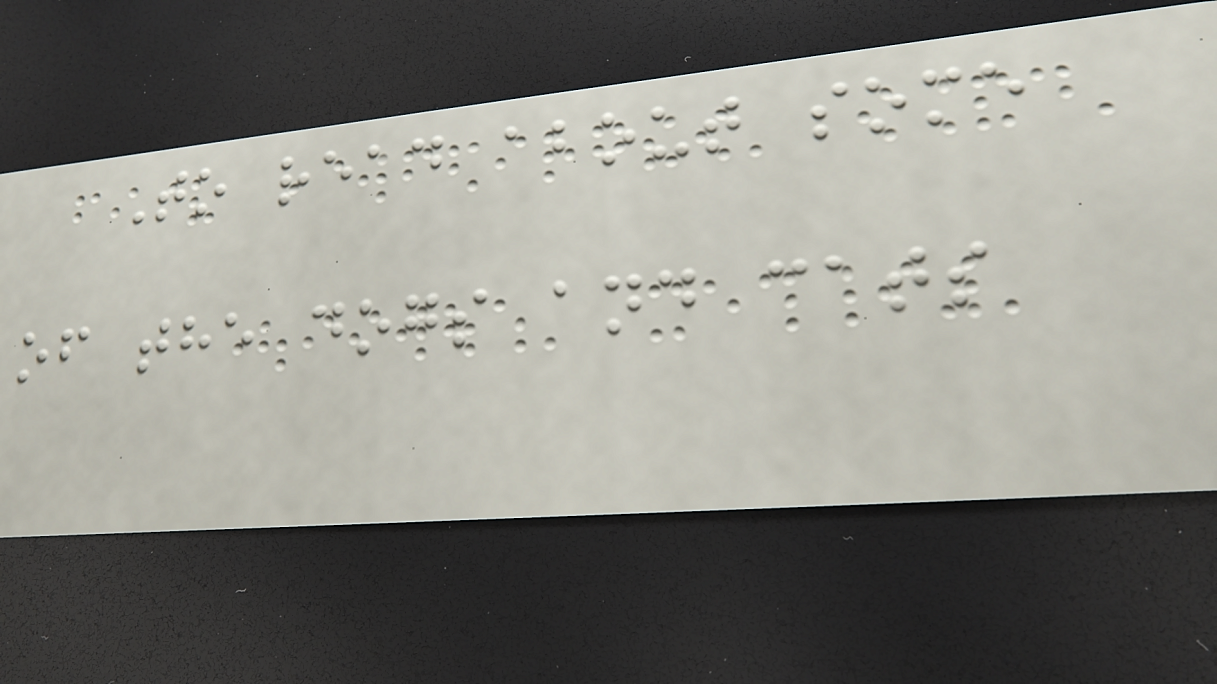To read about some
of the dogs and cats
